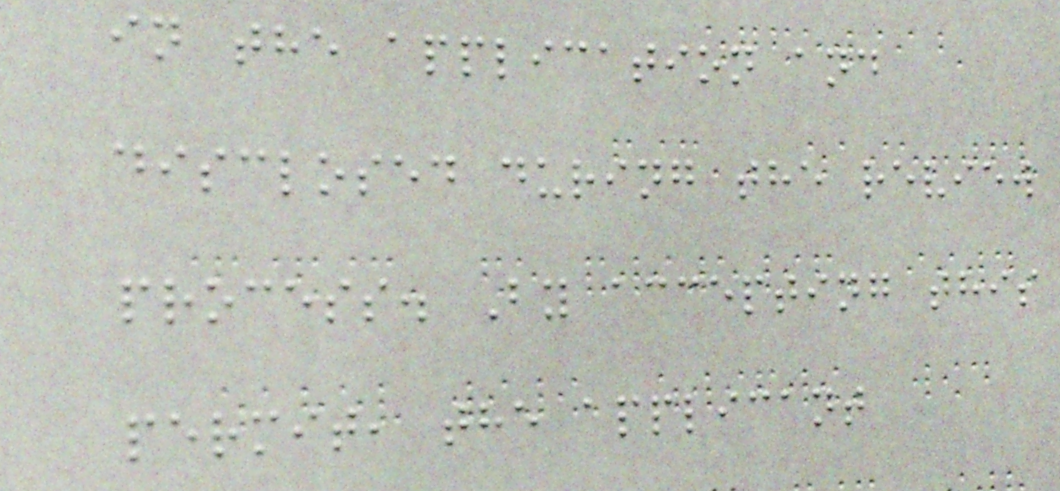in the application and
disclosed during the review
process. By accepting this
permit, the applicant
